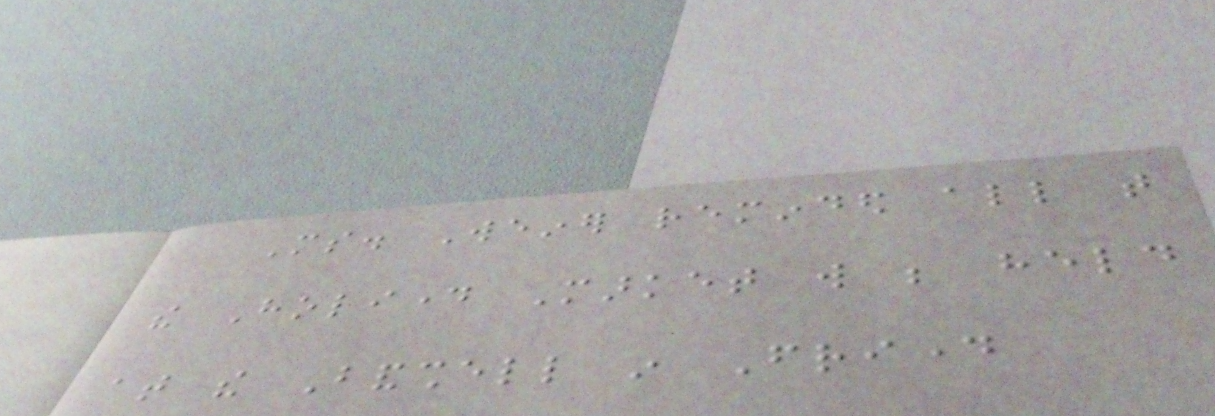Ms. Weiner reminded all that
the Holiday Market will be held
at the Bandshell in Friday
